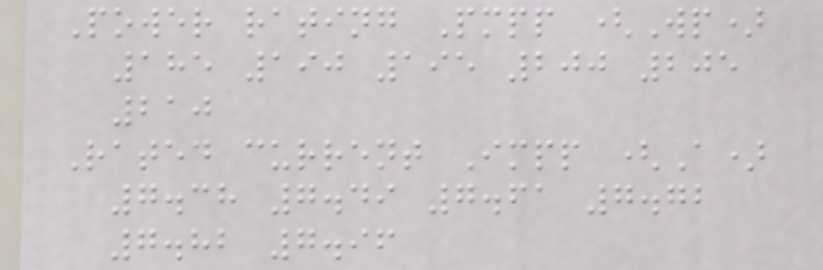Power rating Pmpp (Wp)
185 190 195 200 205
210
Rated current Impp (A)
7.38 7.49 7.61 7.72
7.82 7.96
